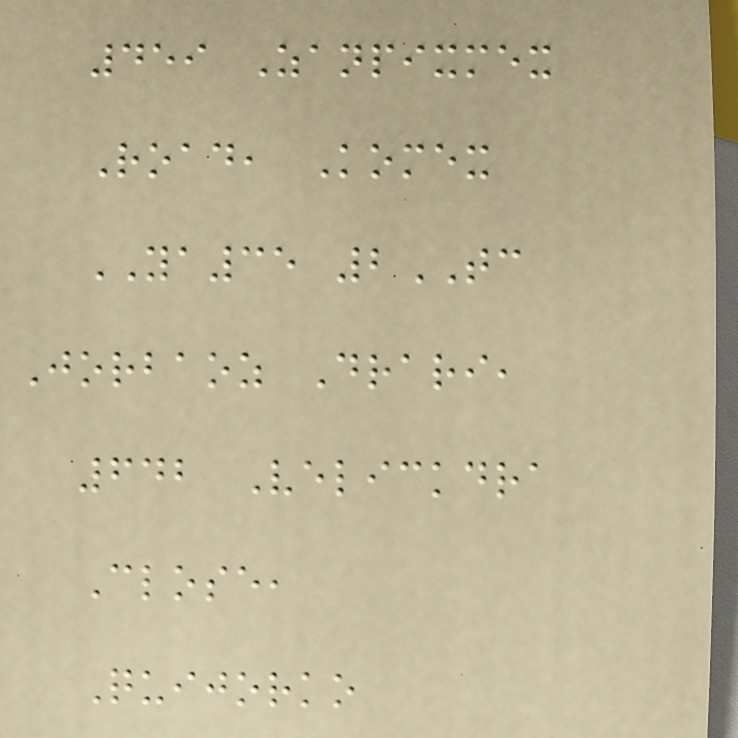459 Zanpixmex
Road, Komex
YA35 2TC
Jorbaoz Drari,
642 Velickdra
Close,
Quijorko
